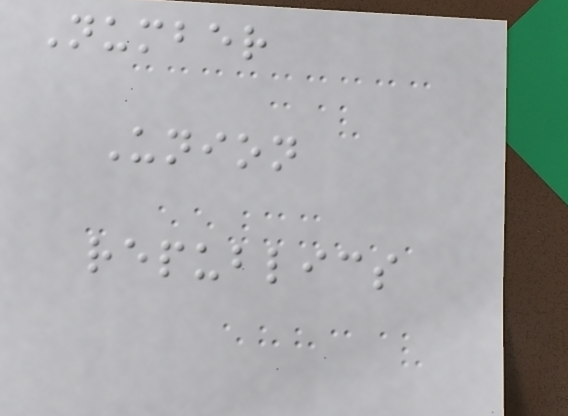Number
Union
republics
